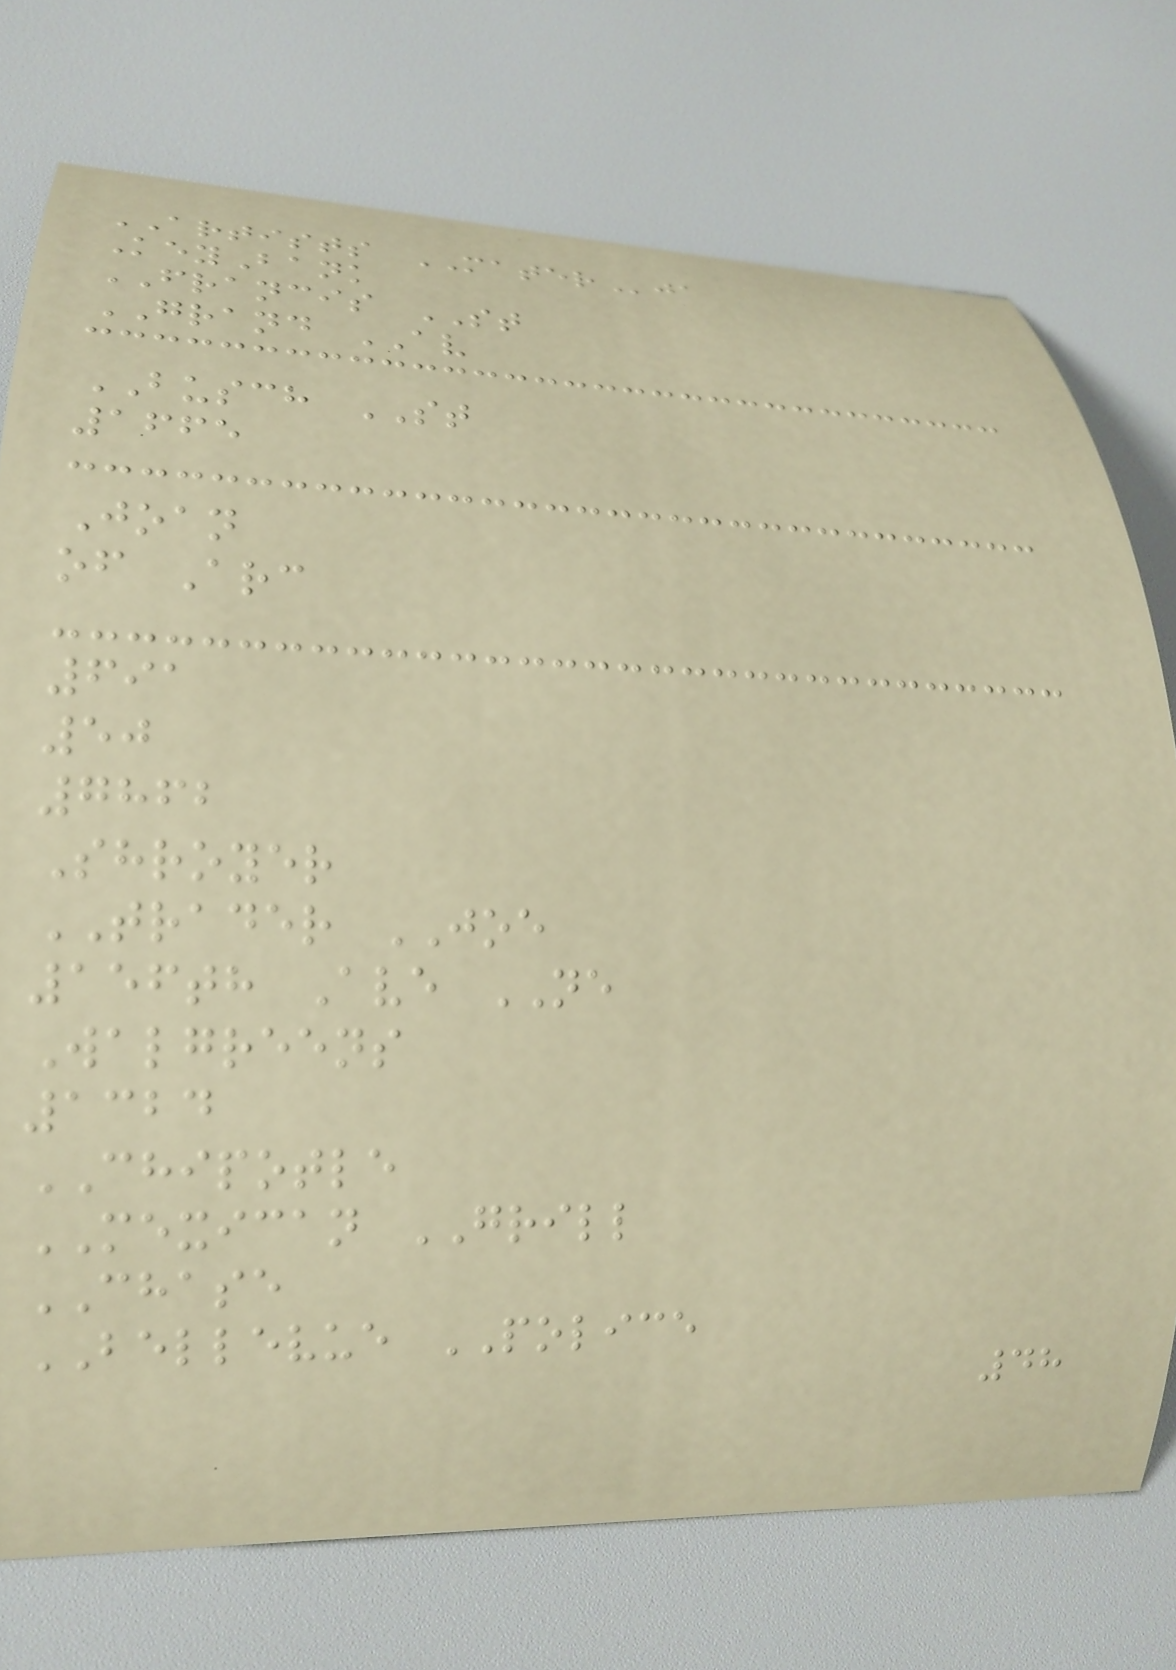ARTISTS MATERja
KeyBank
FRANCIS ST
GRAND AV
BUSCH ST
1665
Joan
of Arc
691
50
7862
Shroyer
TRADER JOE
156th Ave NE
Walgreens
1324
CHIPOTLE
MEXICAN GRILL
CHASE
BELLEVUE POLICE
48
